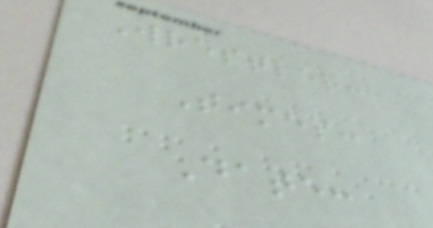Wrestler:
Times:
Date:
